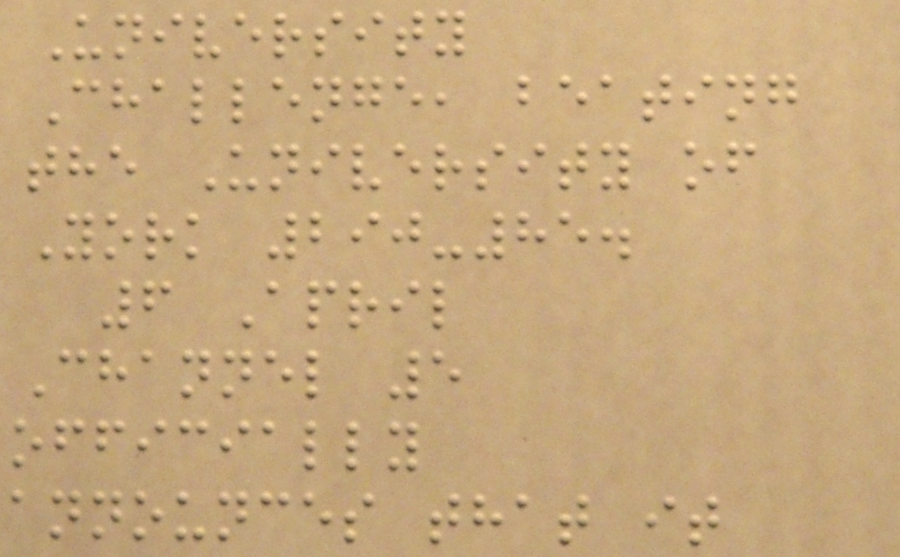University
Challenge, beating
the University of
York 290-85.
6 April
Channel 5
officially
announces that it
